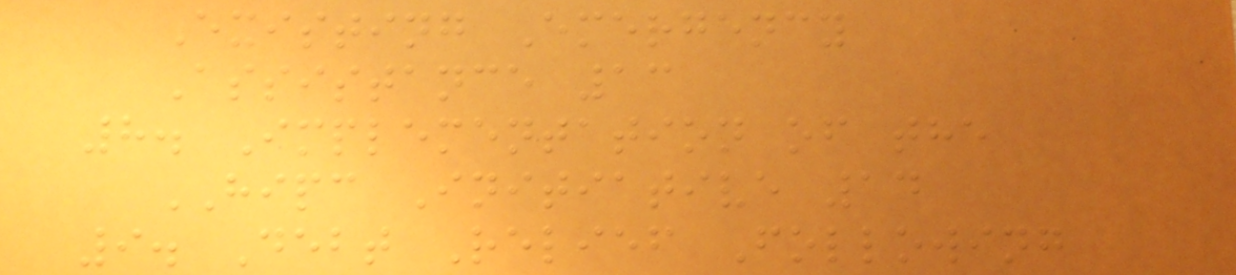Existing Emergency
Assistance 13
8. Implementation of the
HIPC Initiative 14
9. Debt Relief Following
